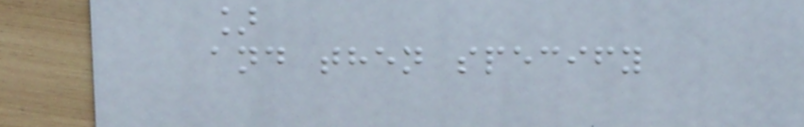]
and then specify
